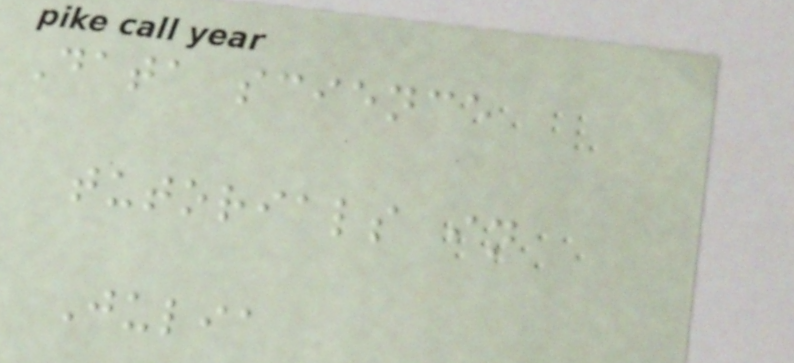Data science
tutorials in
Julia
